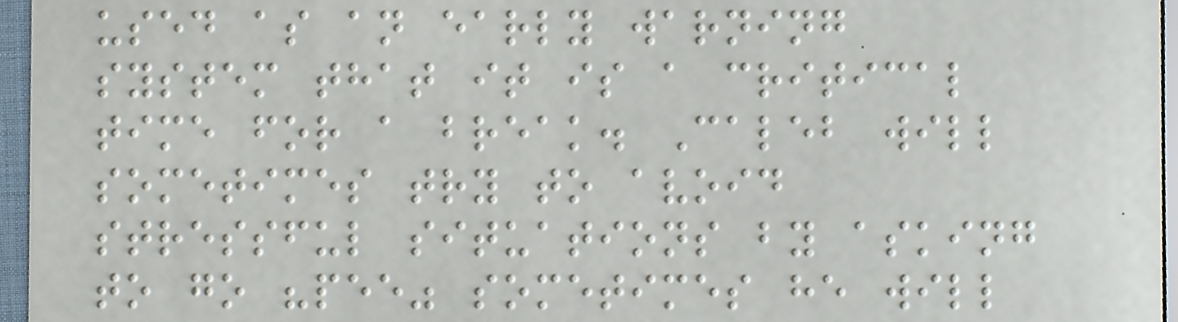used as an early warning
system that it is a critical
time for a break. Caleb will
sometimes try to avoid
stressful situations by asking
to go "pee" sometimes he will
